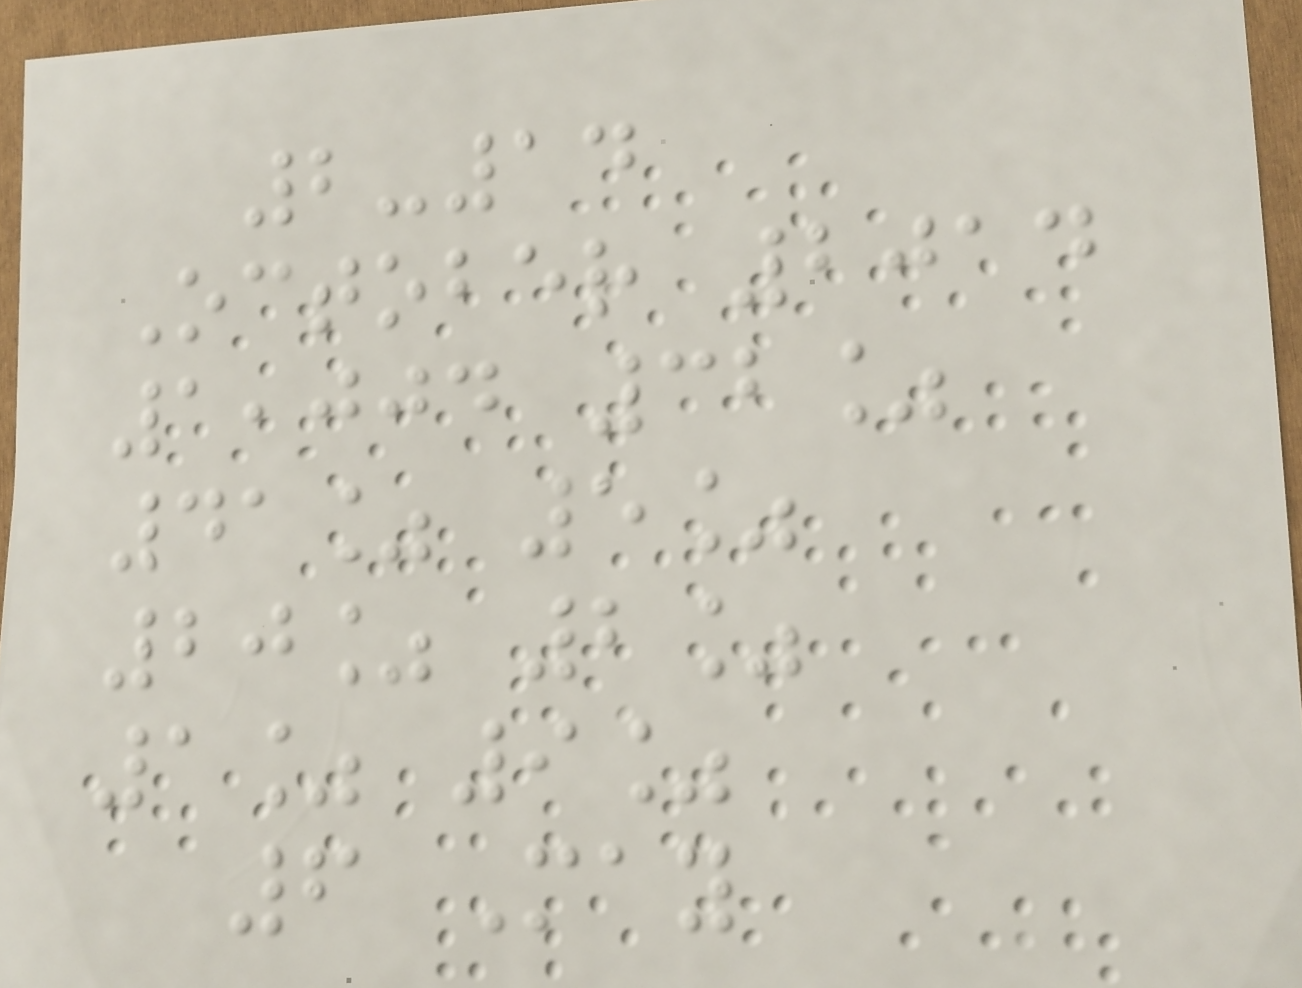2-14
October 2014
1,004 32%
41% 5%
20% 2%
1% 9%
6 May
